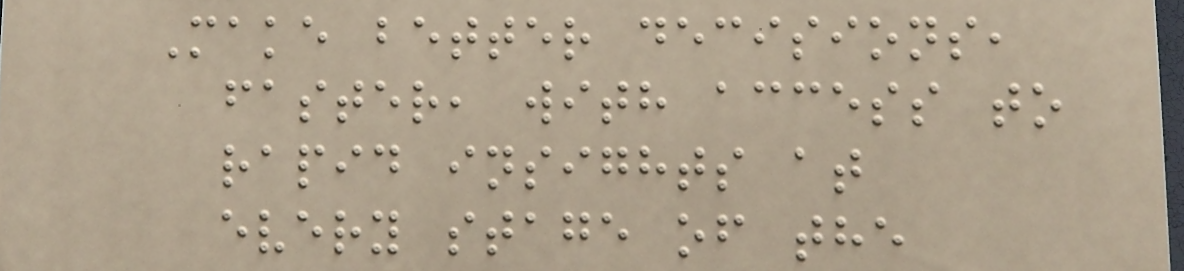Make better decisions,
faster, with access to
rapid insights at
every stage of the
